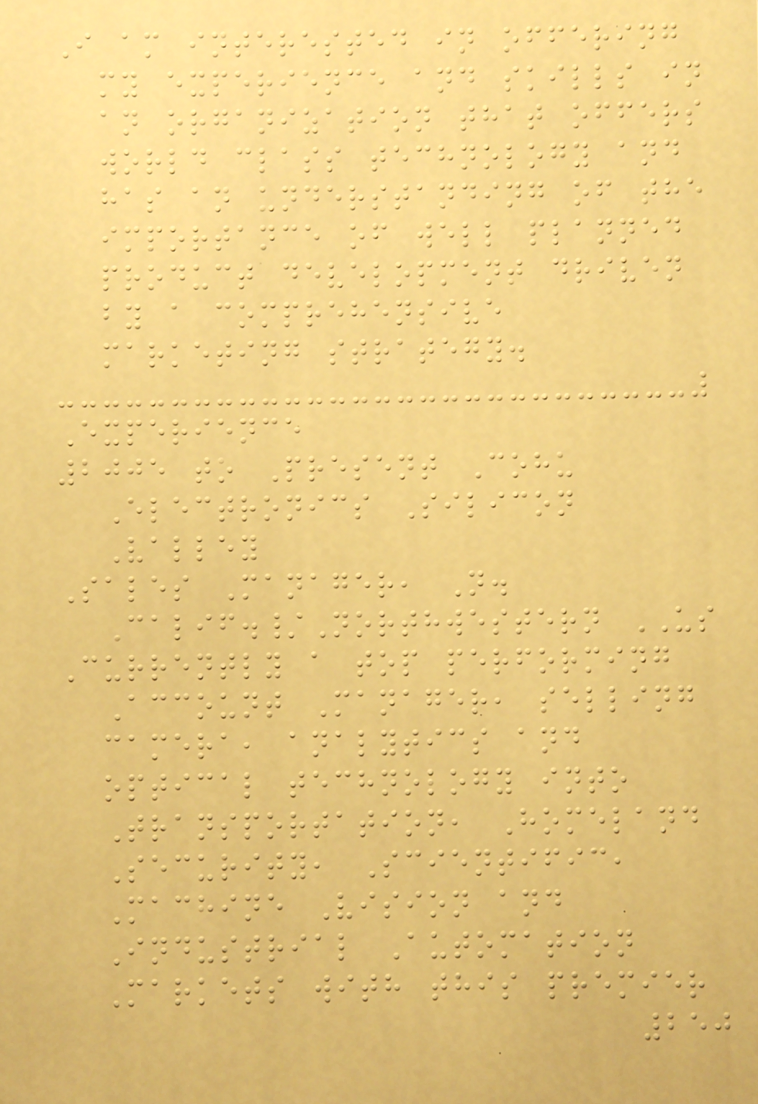I am interested in offering
my experience and skills in
an organization that offers
world class technology and
has an understanding of the
importance of well planned
product development driven
by a comprehensive
marketing strategy.
Experience
2005 to Present Cohu
Electronics Silicon
Valley
Sales Manager, N.
Calif./Northwestern US
Currently a top performing
Account Manager, selling
camera, analytics and
optical technology into
Transportation, Homeland
Security, Scientific,
Machine Vision and
Industrial Automation
Markets with this premier
250
